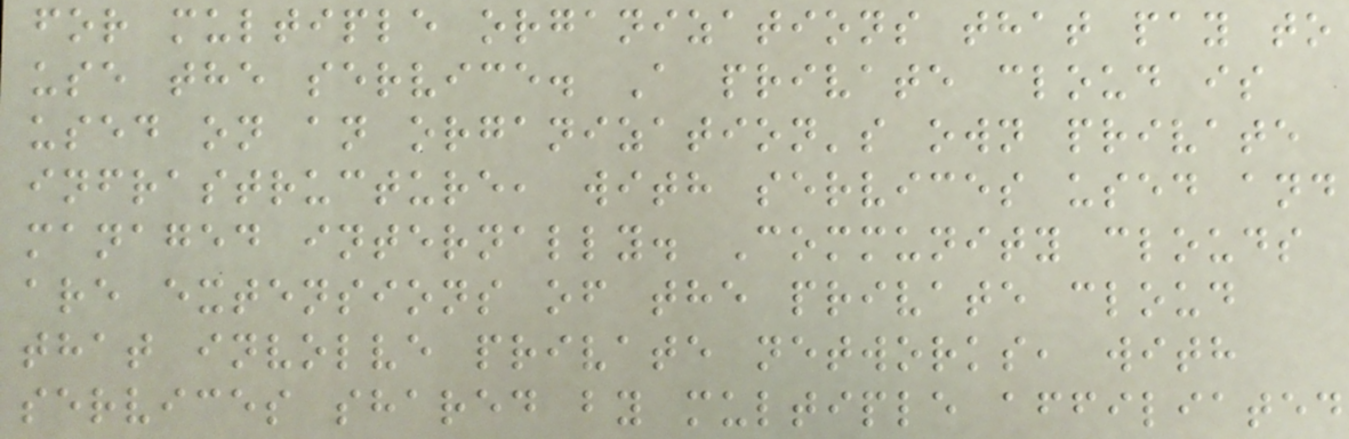for multiple organizations that pay to
use the service. A private cloud is
used on an organization's own private
infrastructure, with services used and
managed internally. Community clouds
are extensions of the private cloud
that involve private networks, with
services shared by multiple affiliated
